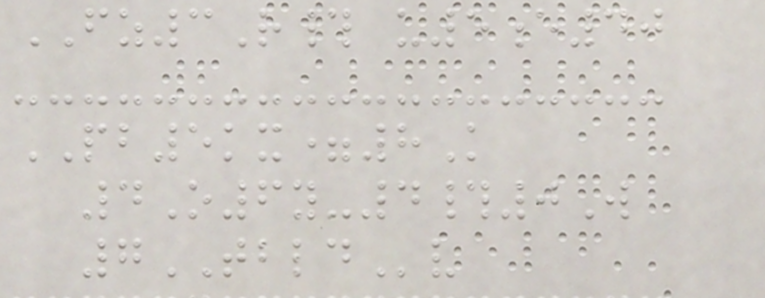FZ3R# u5e40
PB5kx=8K
4O6y-4#0W
7TBLDv
